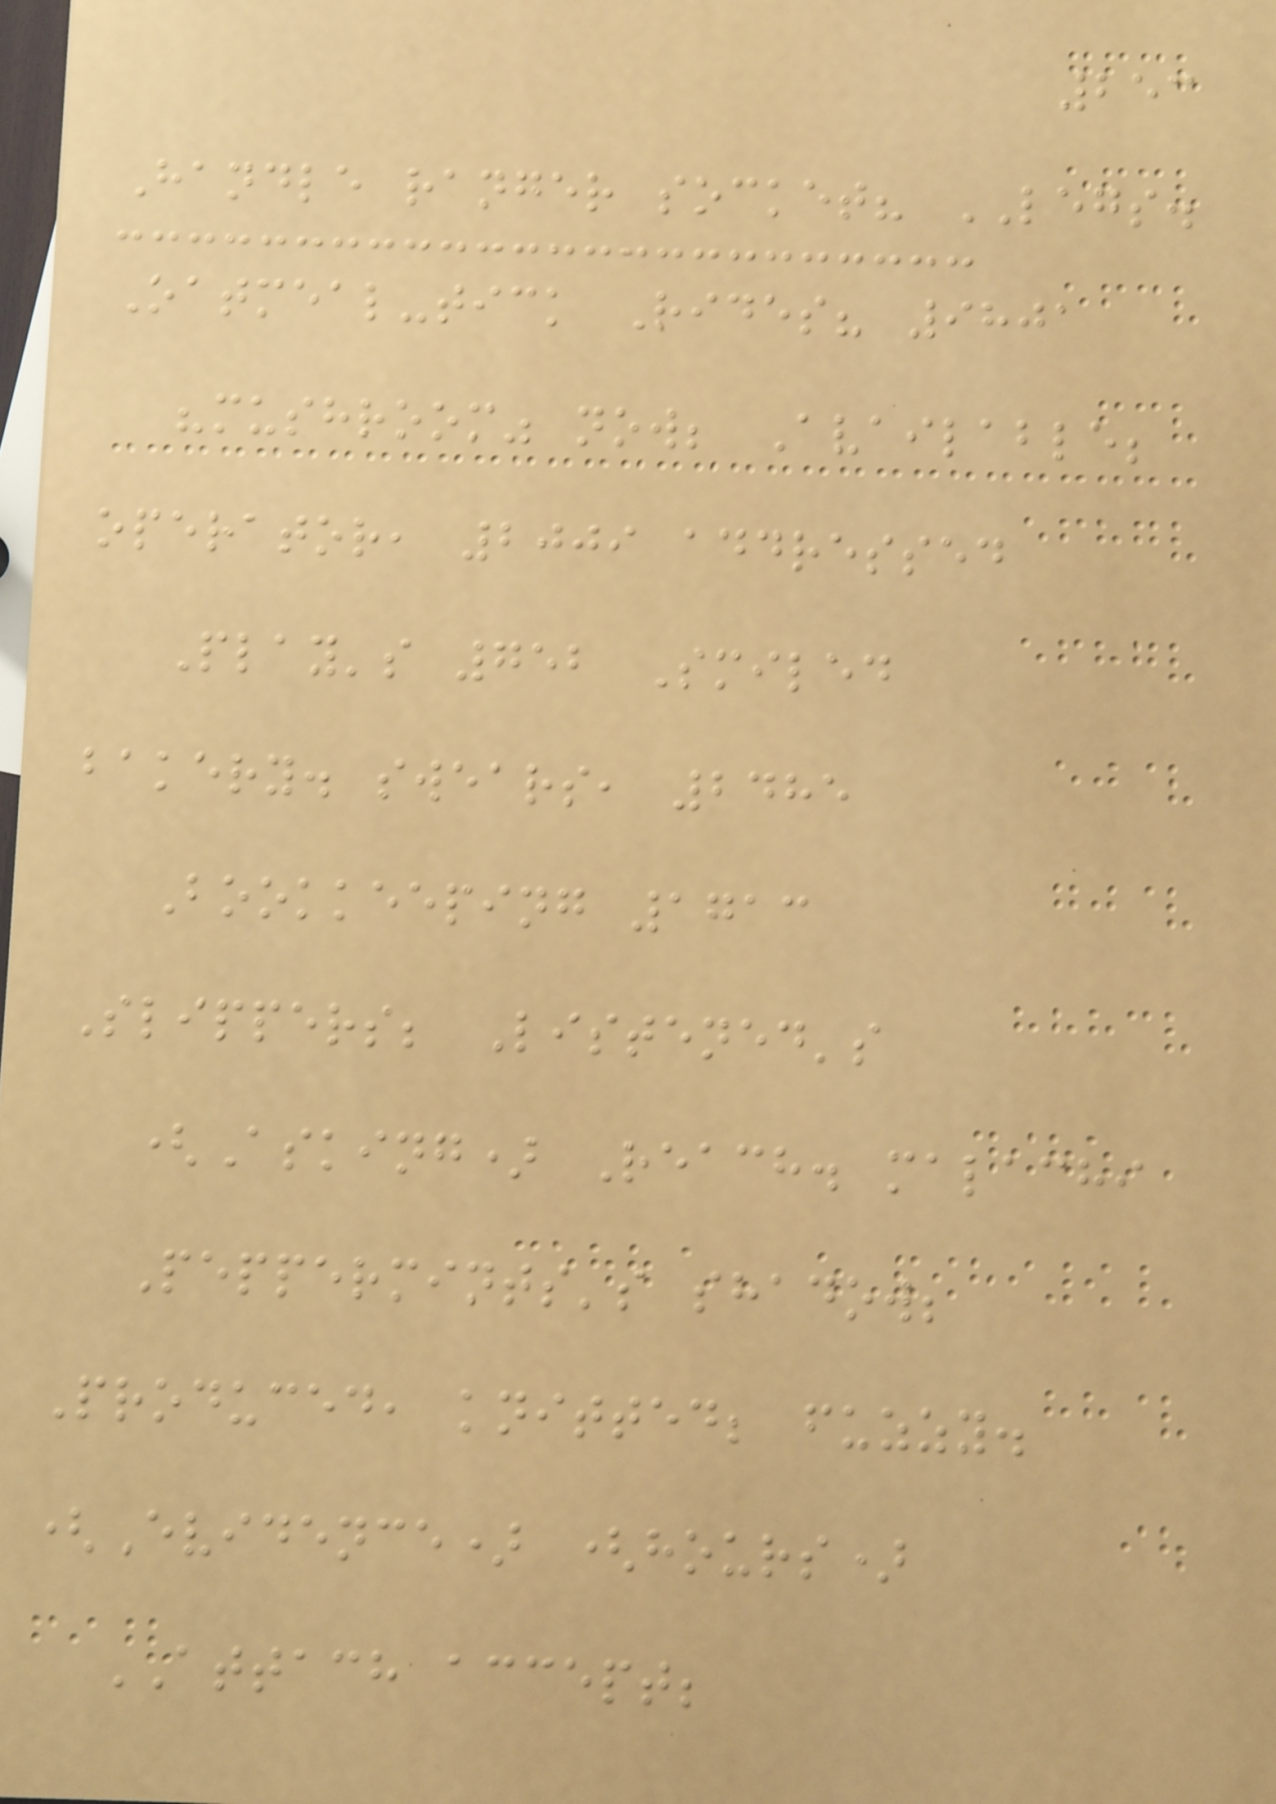253
Handle ranger socket? LEGS.
Oatmeal-tick Rides? 9801
"mushroom" now; Available;
operator, 2009 addressed
Play's 752 Smiled
bakery. swears, 2485
Bookkeeping 1713
Slippers; Listened's
(Asking) Reach. malachi
Peppermints's shadow;
Produced, knitted; fuzzy.
(Evidence) (hours)
ATTACH accept;
